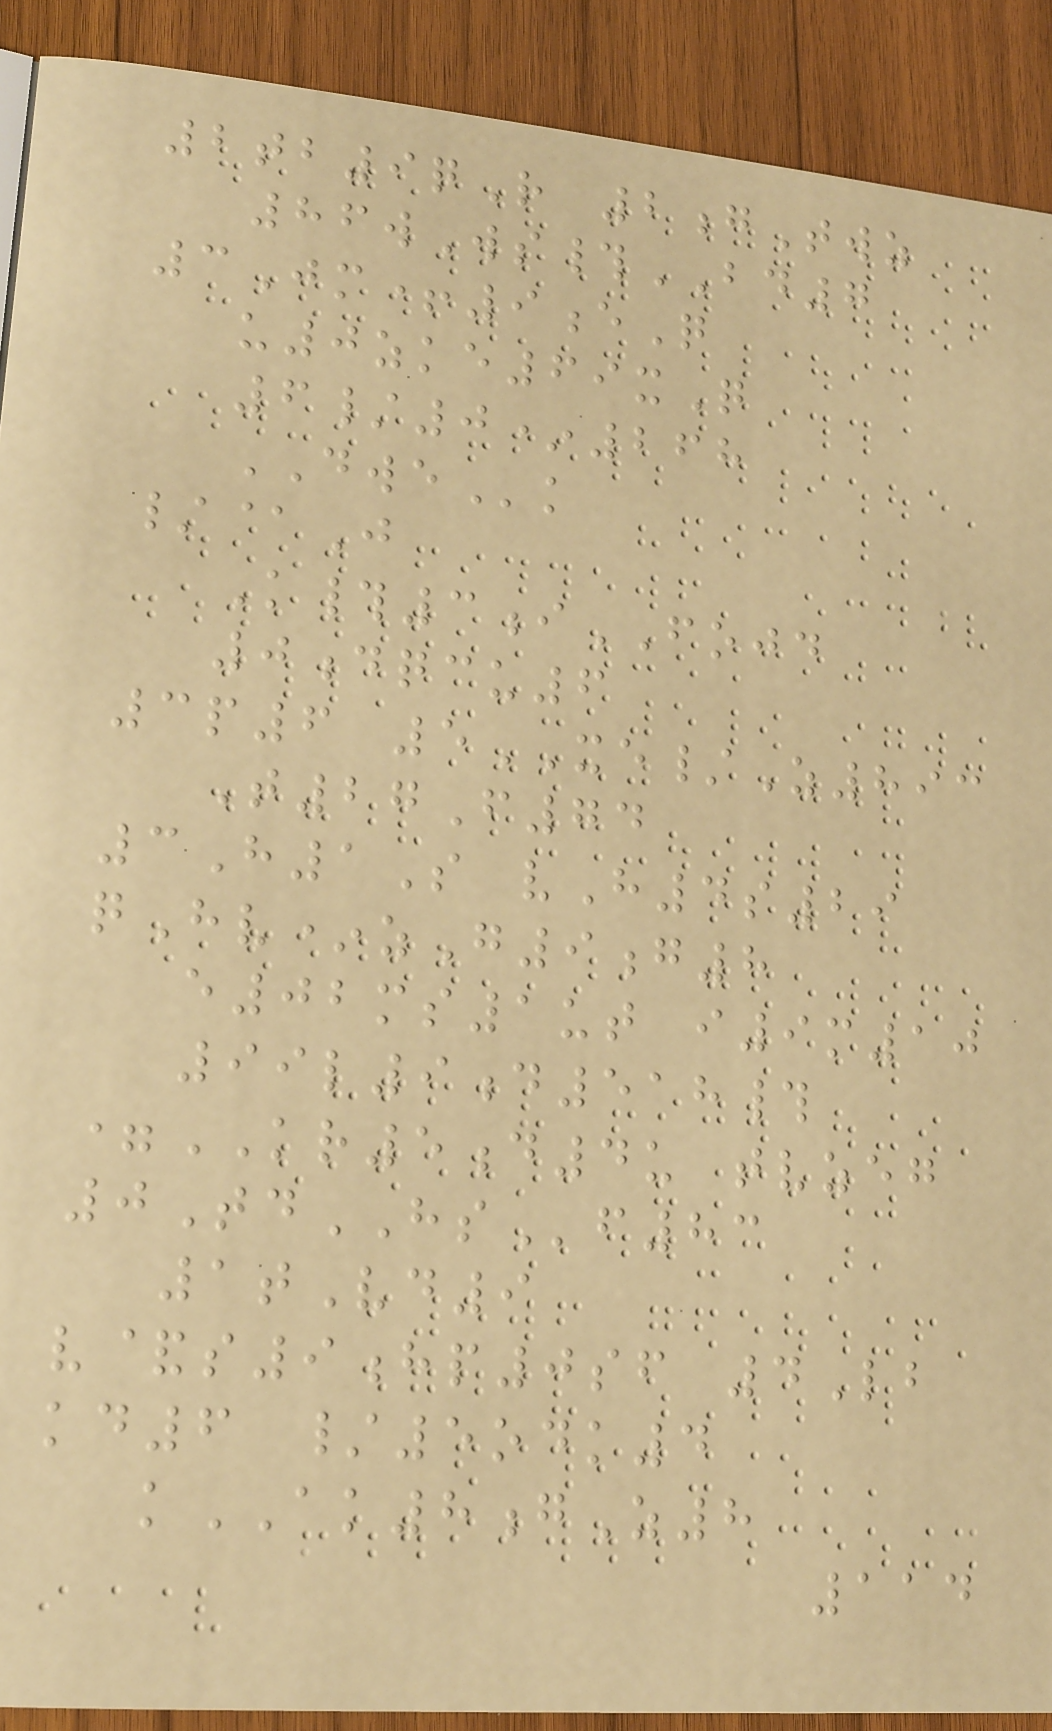2tb9qR 2gTwz
86wWs#BD7
3Jm+9eQ
u0zke69xQ
6/0*268
DWEk
/@J
K#3iFOJD
0dqcu6
3p6 5XE/Z893
T27F74
3H1S vH4s29
qHv*zG9g8
e02ms1ut i9m10
99l9d518#
=KR5d4u tvzeg
0TdHSf83
1tVd9
v&s9hp0sf 4Lb
kd6 /5odk4
kAK8gZ8
114
